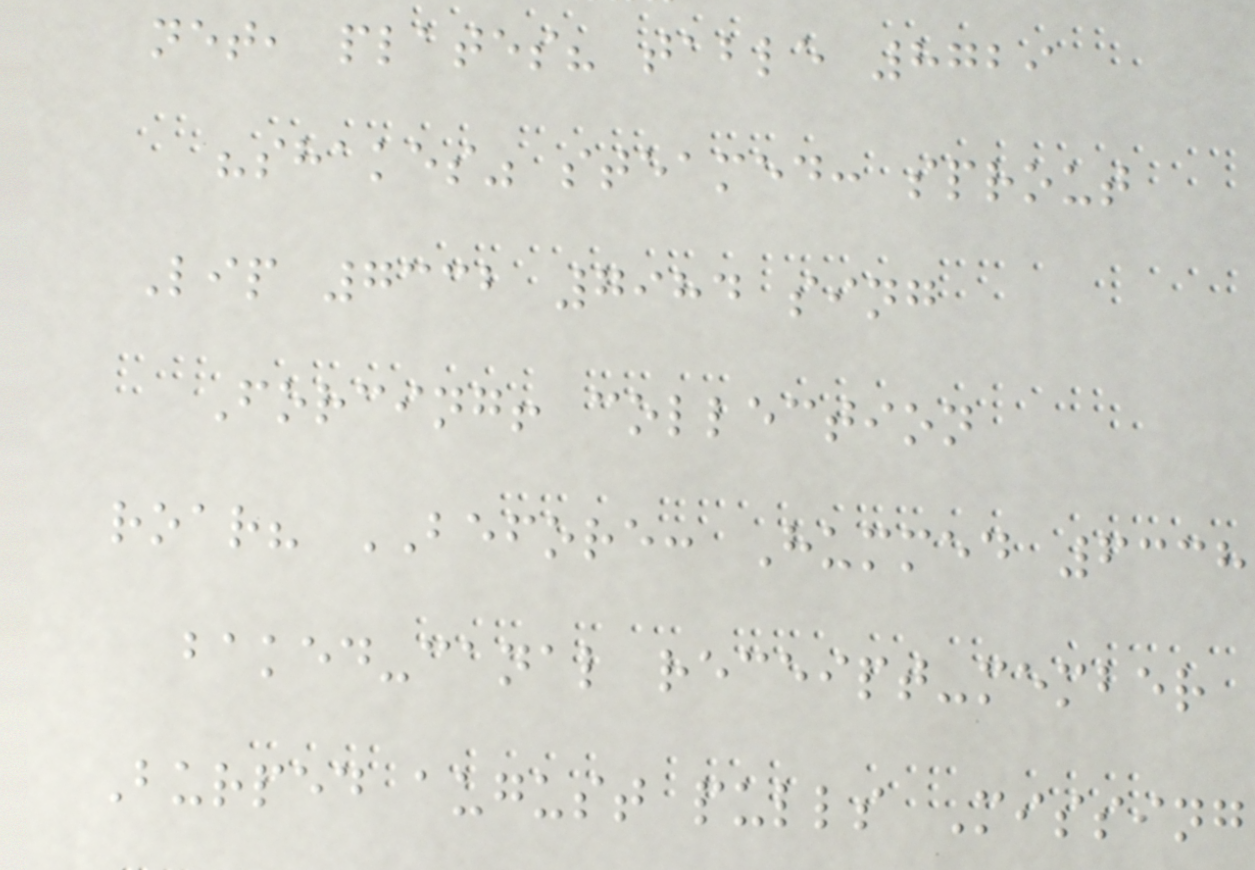net, plates? table 8729
"shakes" steamed: sprout
Lip 7332 7984 sing
Forcing! collection
roar? BEFORE: Hummed 6338
baked-canal receipt-member
Burped august pulls Missing
